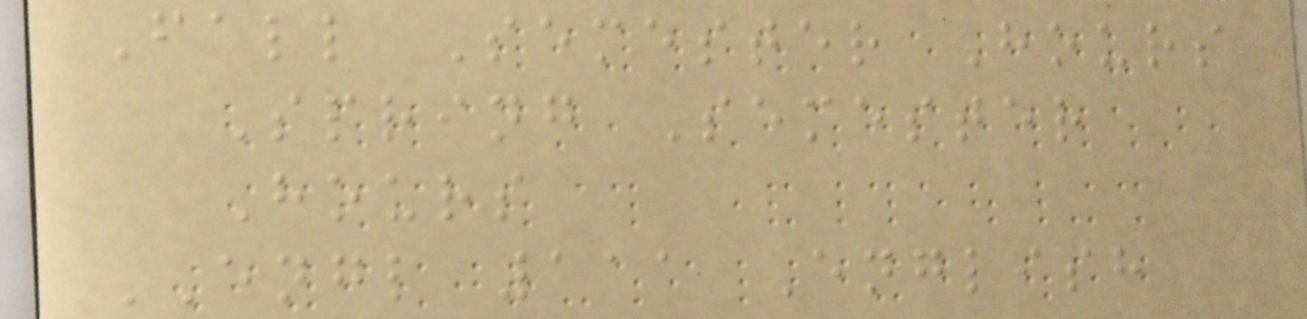Fall Semester Hours
Spring Semester
Hours
ENGL 111 English
